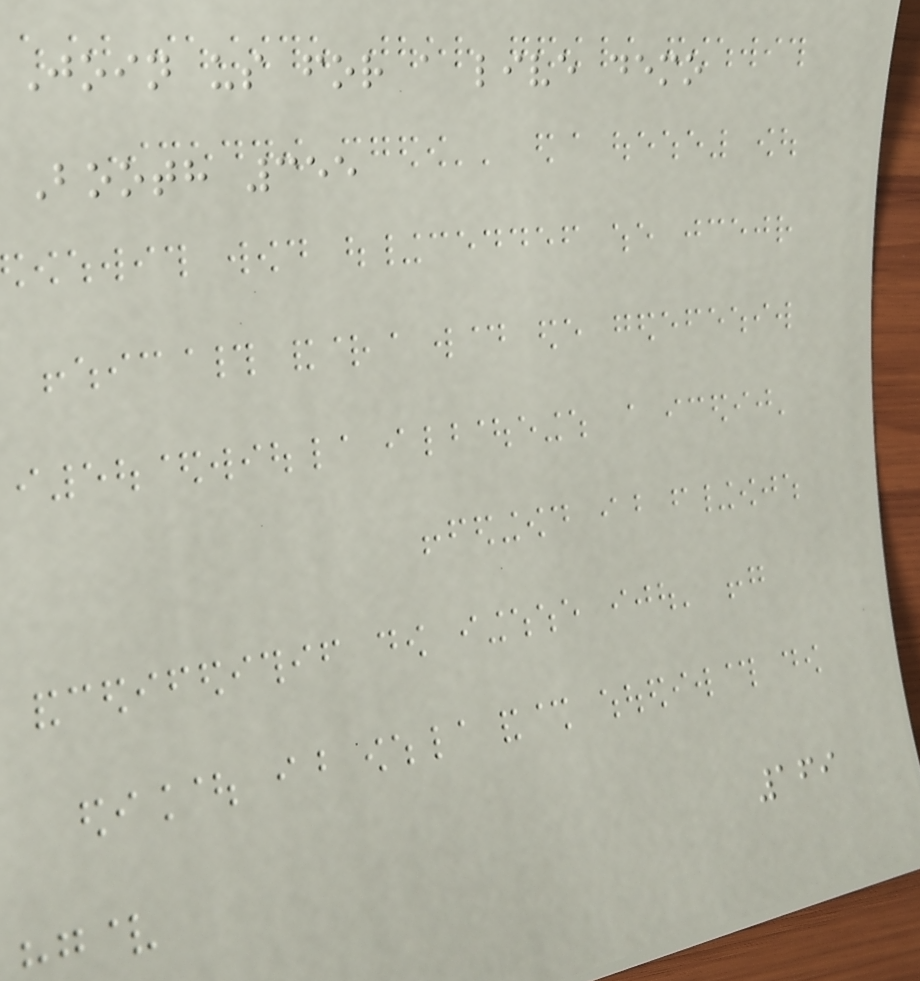Join us for a live demo
Booth 355
169
